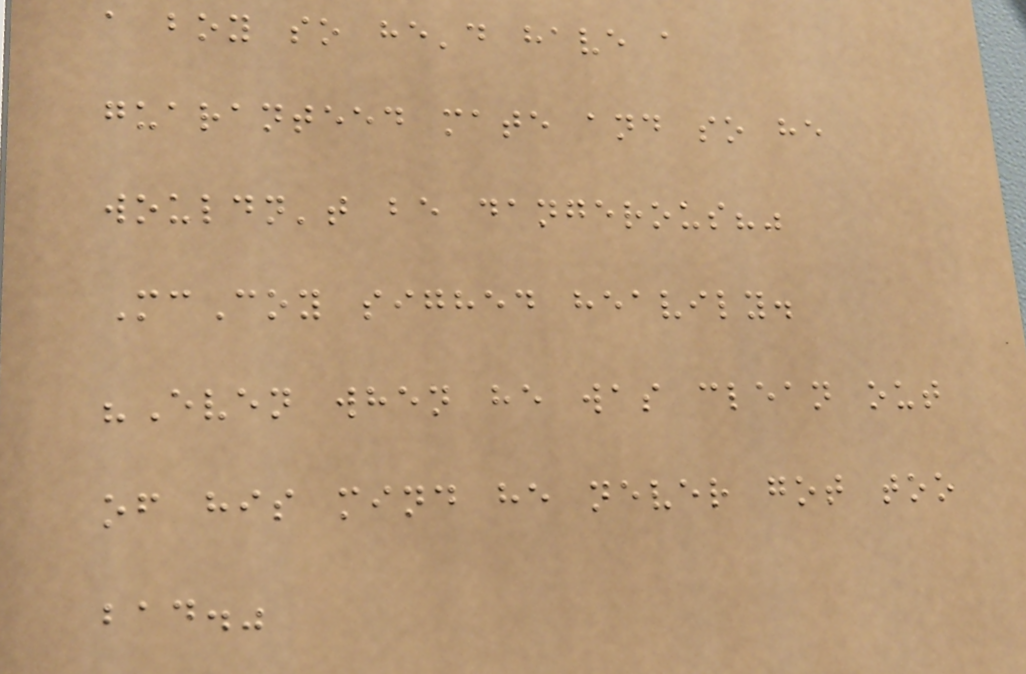a boy so he'd have a
guaranteed mate and so he
wouldn't be dangerous?"
McCoy sighed heavily.
"Even when he was clean out
of his mind he never got too
bad."
